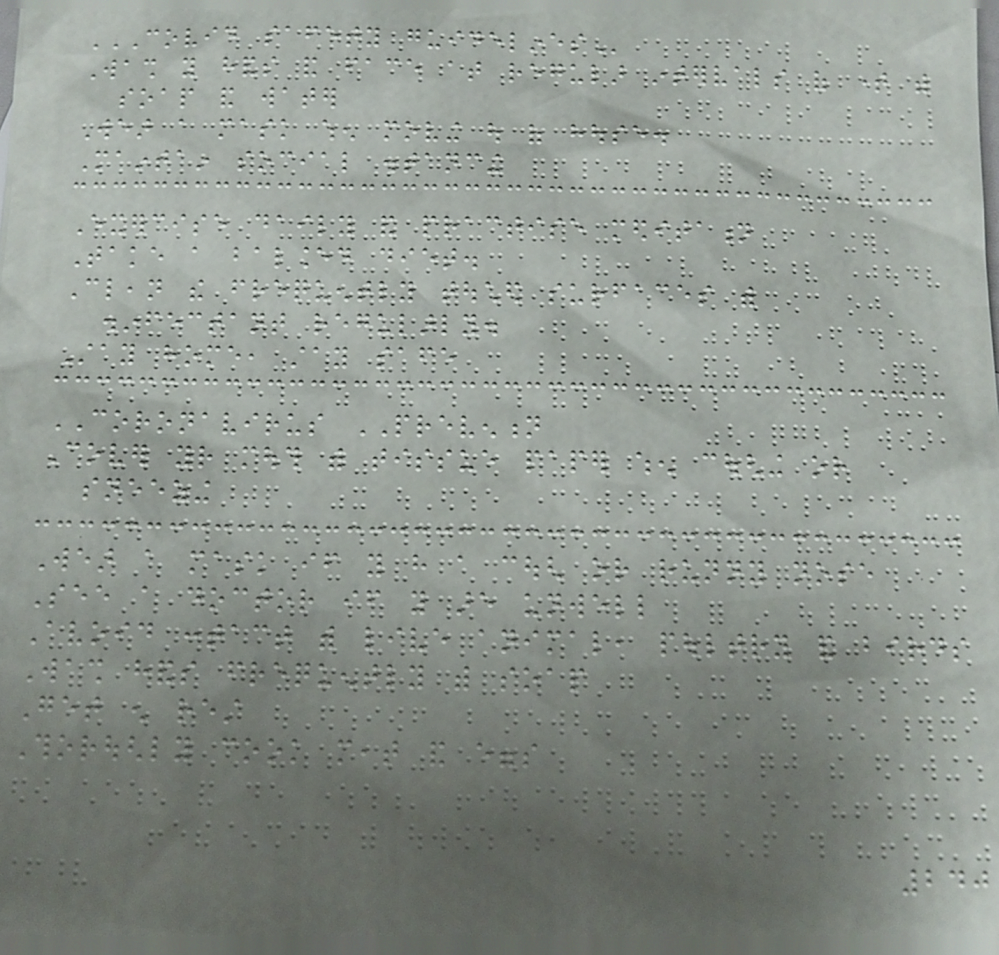COVID SAFETY GUIDELINES
Wash you hands and face at regular intervals of time with
soap and water
Wear a mask when moving out of house.
Maintain social distancing
Exercise daily and practise meditation
Take a balanced diet.
Clean the frequently touched surfaces with
disinfectant regularly.
Stay home, stay safe
CORONAVIRUS PREVENTION
Cover your mouth with tissue paper when coughing or
sneezing
Wear a mask if you have a cough or runny nose
See a doctor if you are unwell
Avoid contact with live animal, poultry and birds
Wash hands frequently with soap
Get enough rest
Thoroughly cook meat and eggs
240
